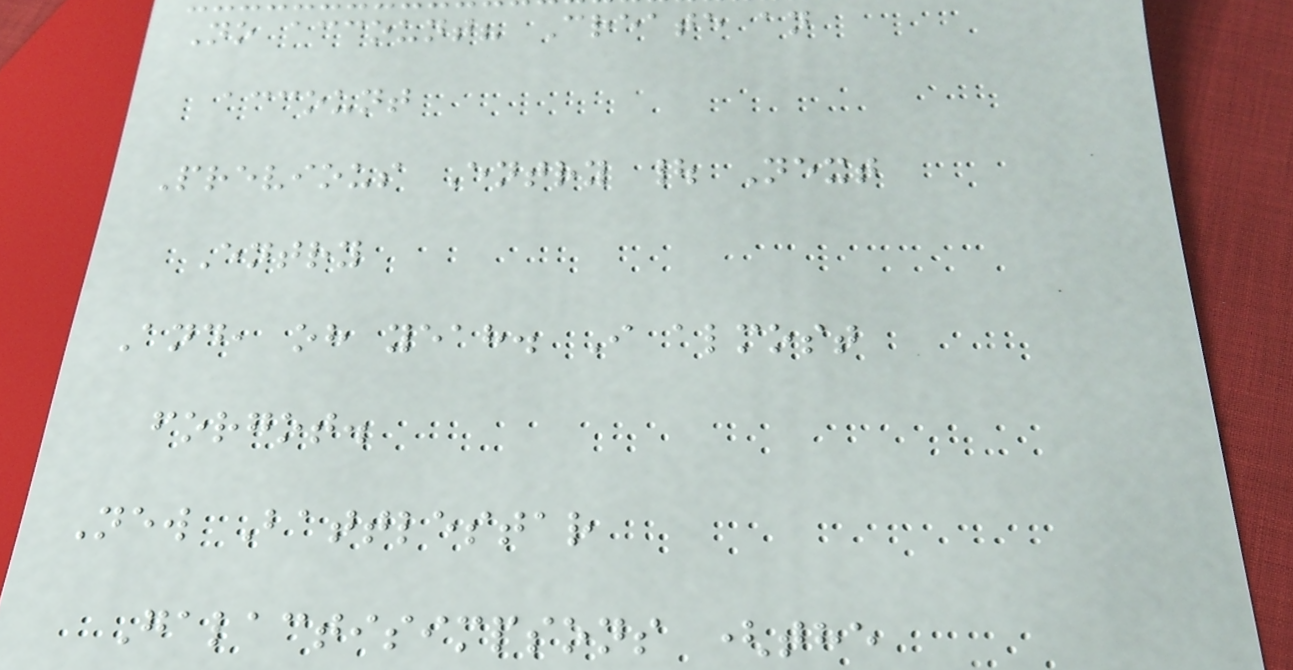No account? Create an
account
Previous Entry | Next
Entry
And, oh yeah. I almost
forgot.
New Battlestar
Galactisimpsons (the
